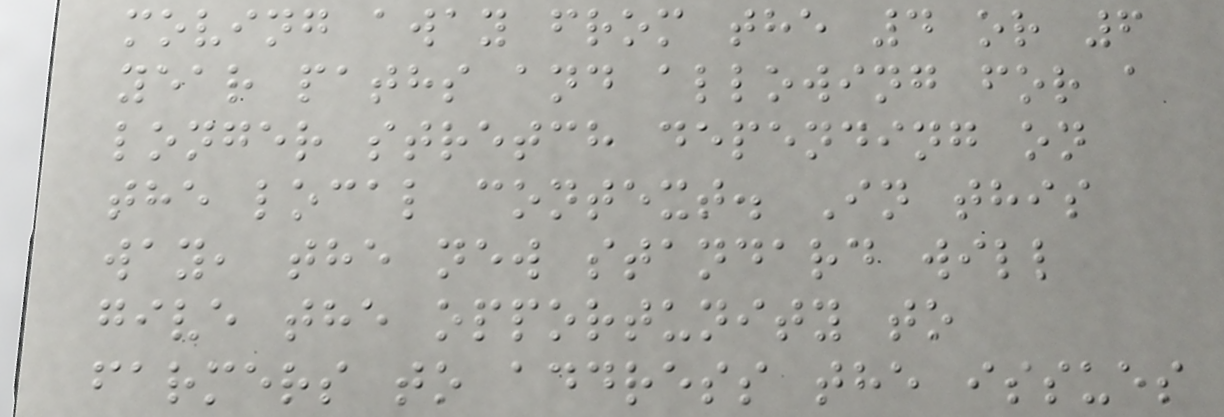moving away from the 4 or 6
year paths and allowing for a
longer stretch depending on
the local context. In this
way, the new standard will
give the opportunity to
farmers to address the issues
